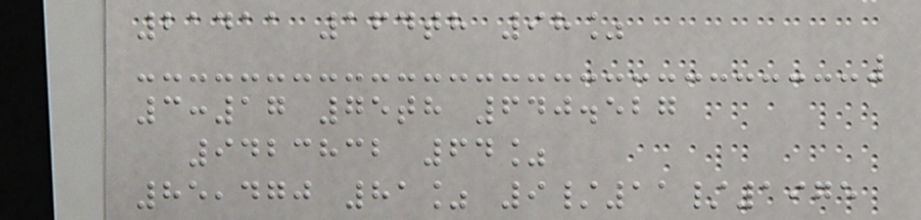21411 164th 98%
3:17 75th 640.527
9423832 64%
85,470 81% 9/11/1975
